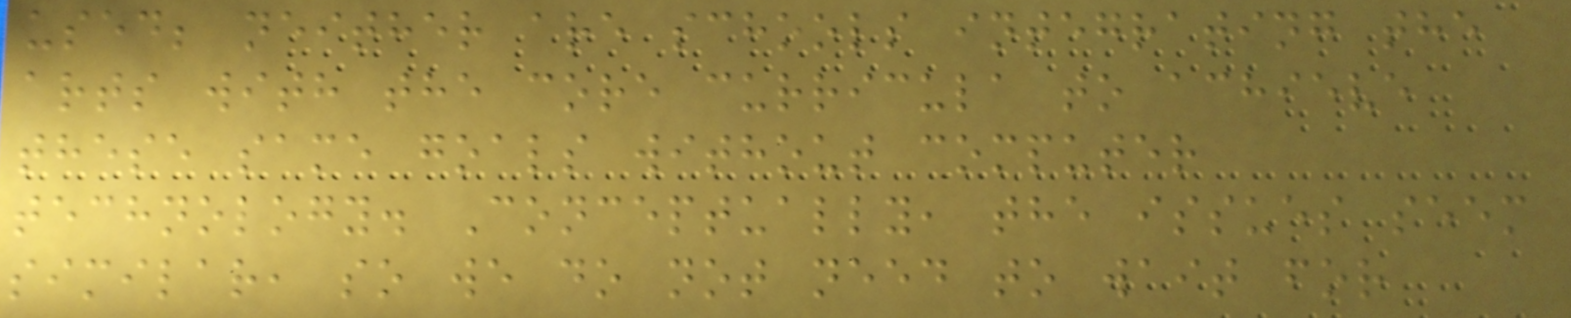used; neither are schools integrating the
arts with the core curricula to achieve
these same goals without computer
technology. Conceptually, the issues seem
similar, so we do not need to wait for
